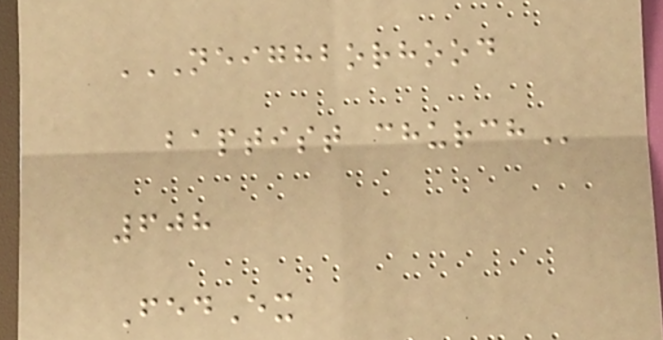NEIGHBORHOOD
BAPTIST CHURCH
608
FedEx
